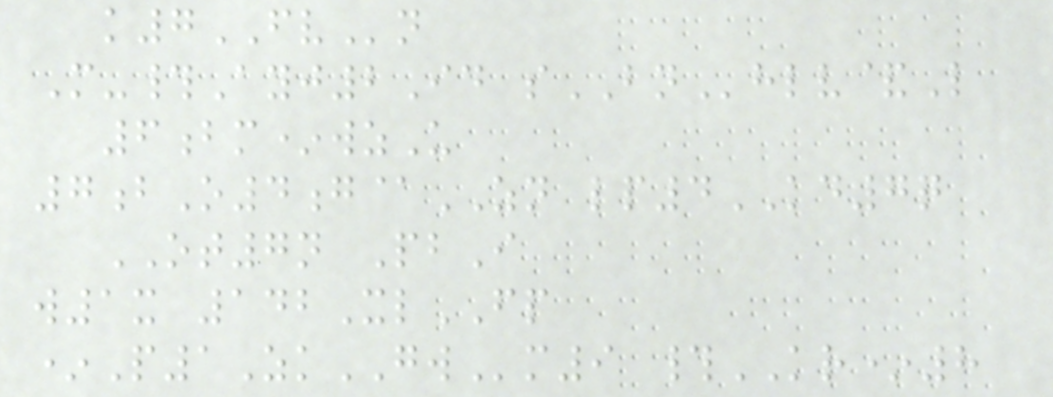k7FVn
M-#Ayj2Id sBNhlv&L
6bm*wzU
7bO4g@ZN lp4KD7q
OT7n PbI
w1x 142XlFP
*P1ZkGWm9 #KR*8
